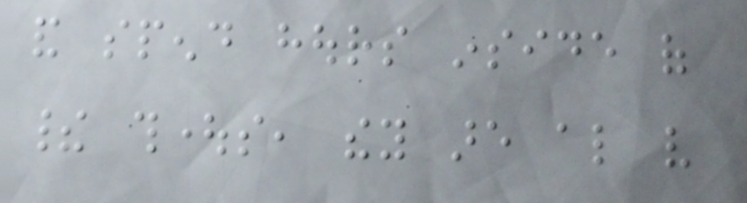and spend hours inside of
their thoughts, they are also very
